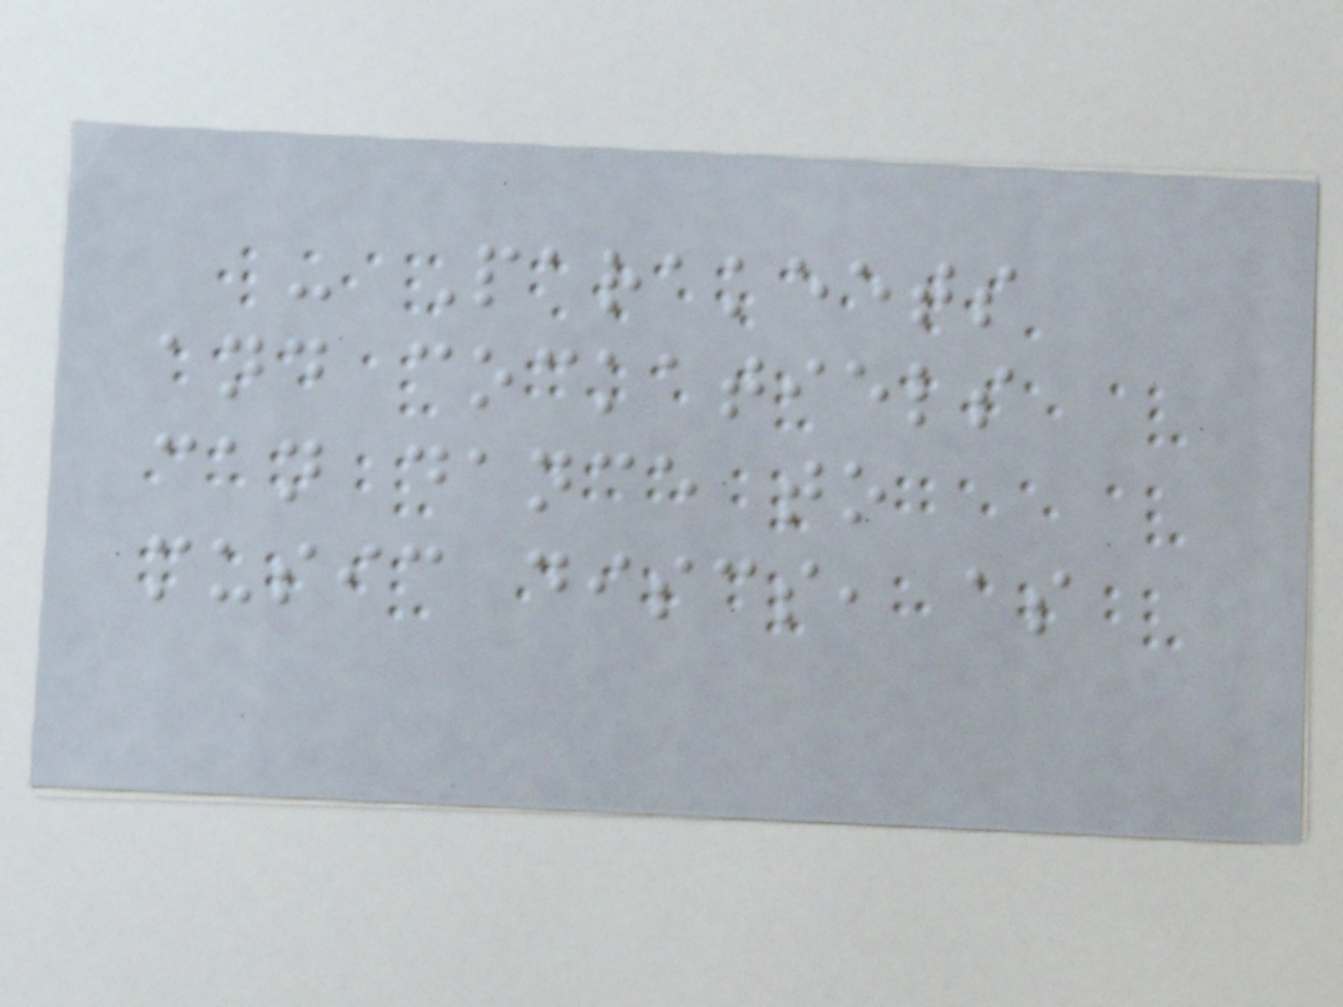- Parakeets
and cockatiels
can dance to
music discs, as
